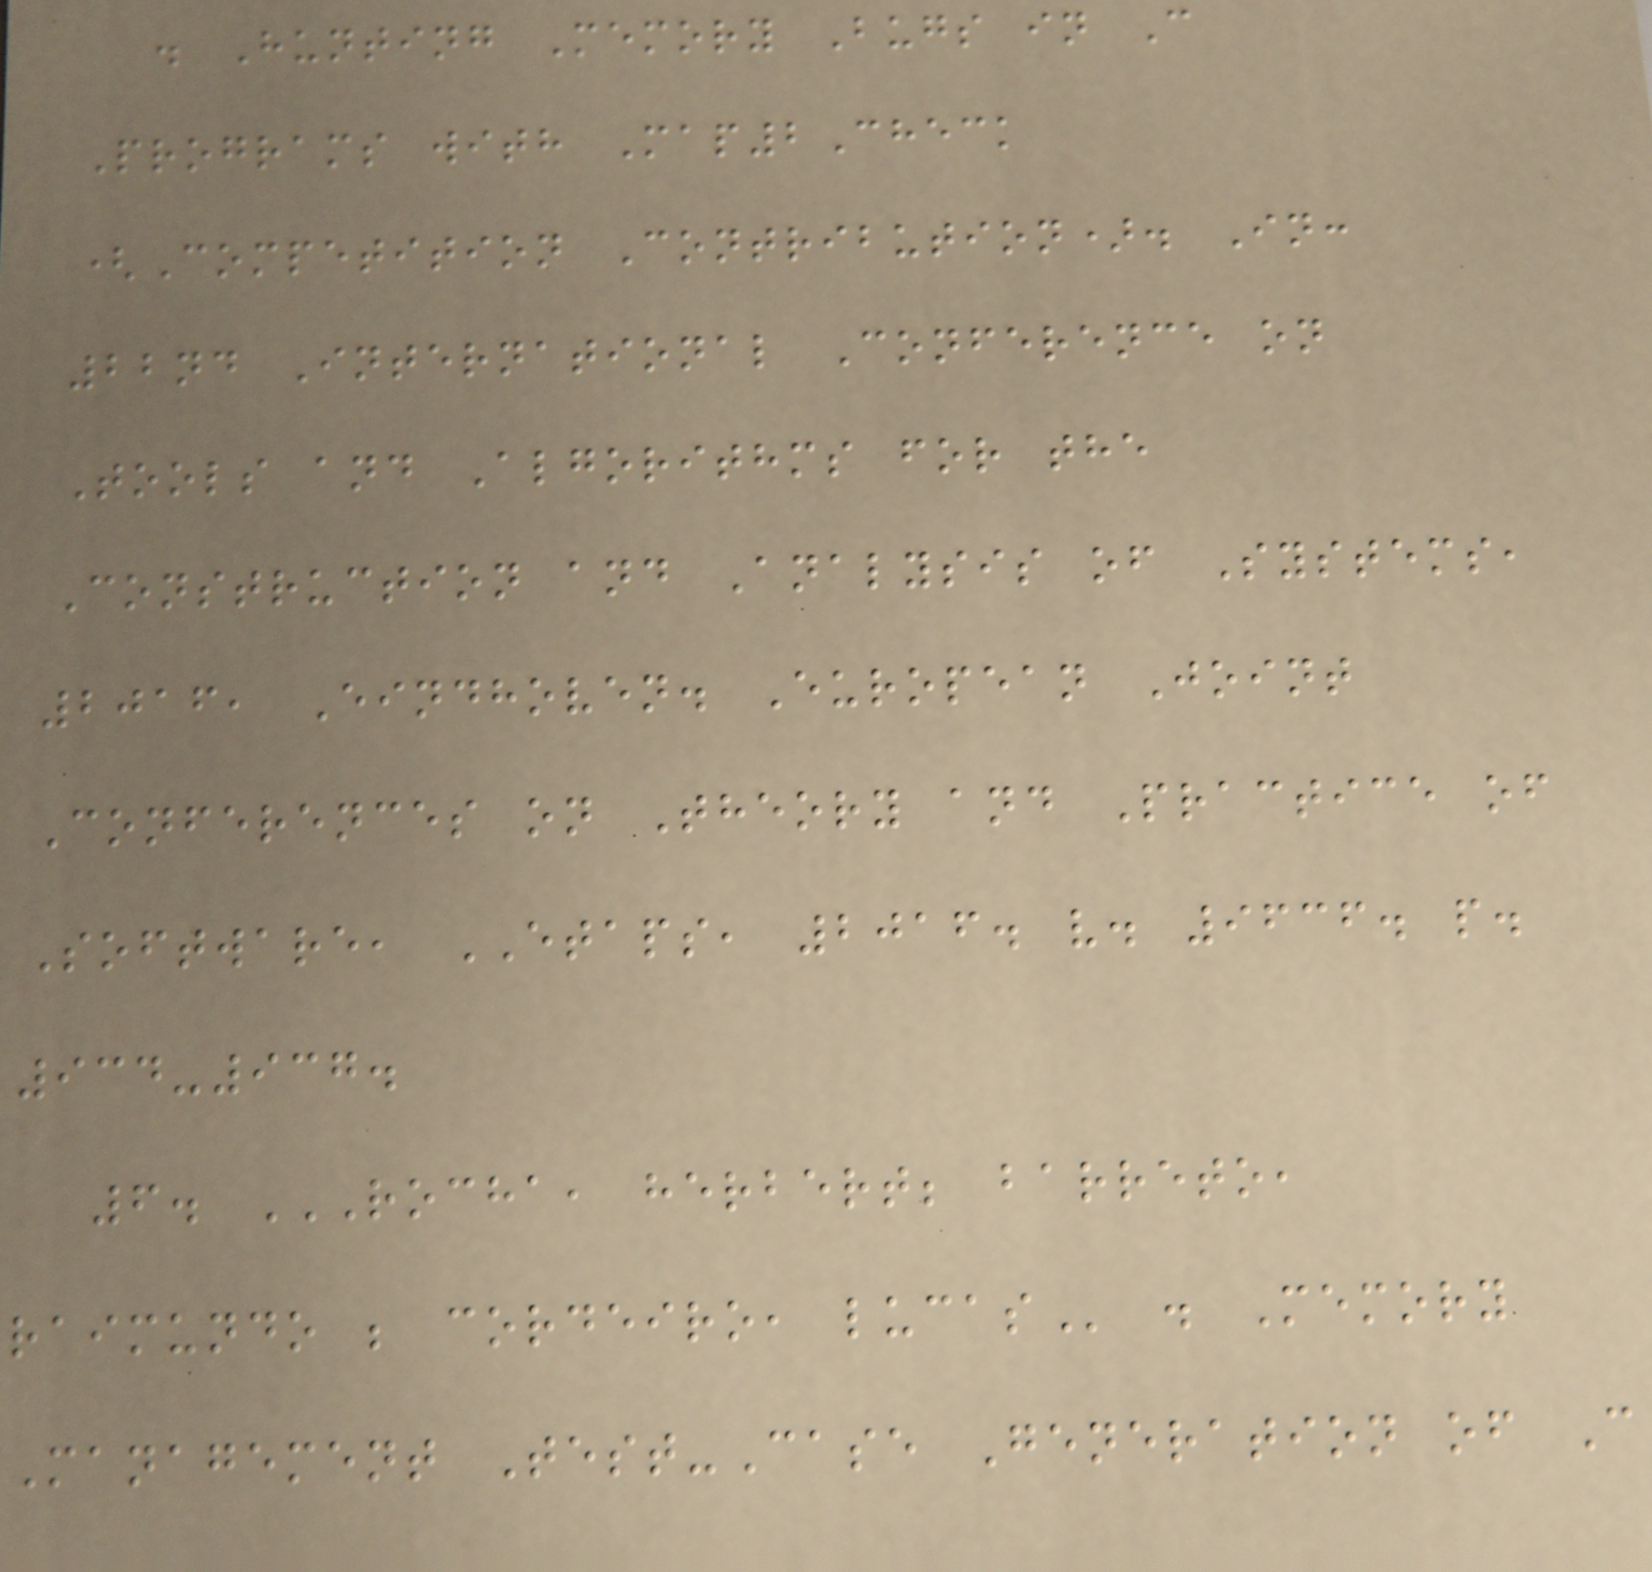. Hunting Memory Bugs in C
Programs with Map2Check
(Competition Contribution). In:
22nd International Conference on
Tools and Algorithms for the
Construction and Analysis of Systems,
2016, Eindhoven. European Joint
Conferences on Theory and Practice of
Software, ETAPS, 2016. v. 9636. p.
934-937.
6. ROCHA, HERBERT; BARRETO,
RAIMUNDO ; CORDEIRO, LUCAS . Memory
Management Test-Case Generation of C
